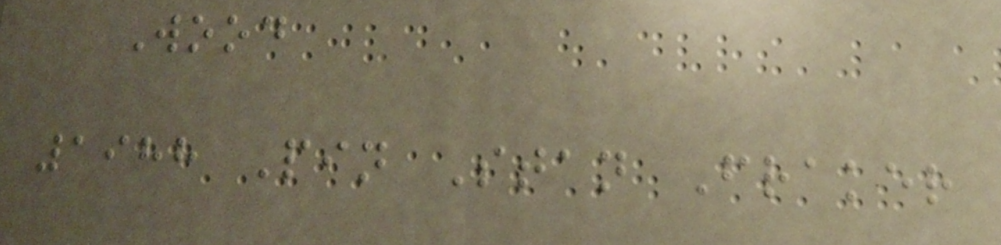Wood
1988 Pin Stan Fraker
